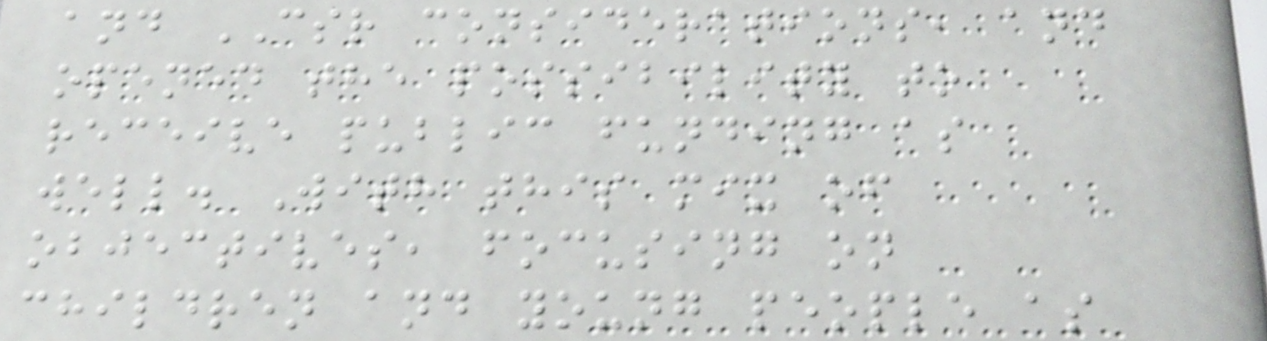and CSR considerations, and
opened the possibility to
receive public funding as
well. With this mix of
objectives, focusing on
children and young people as
